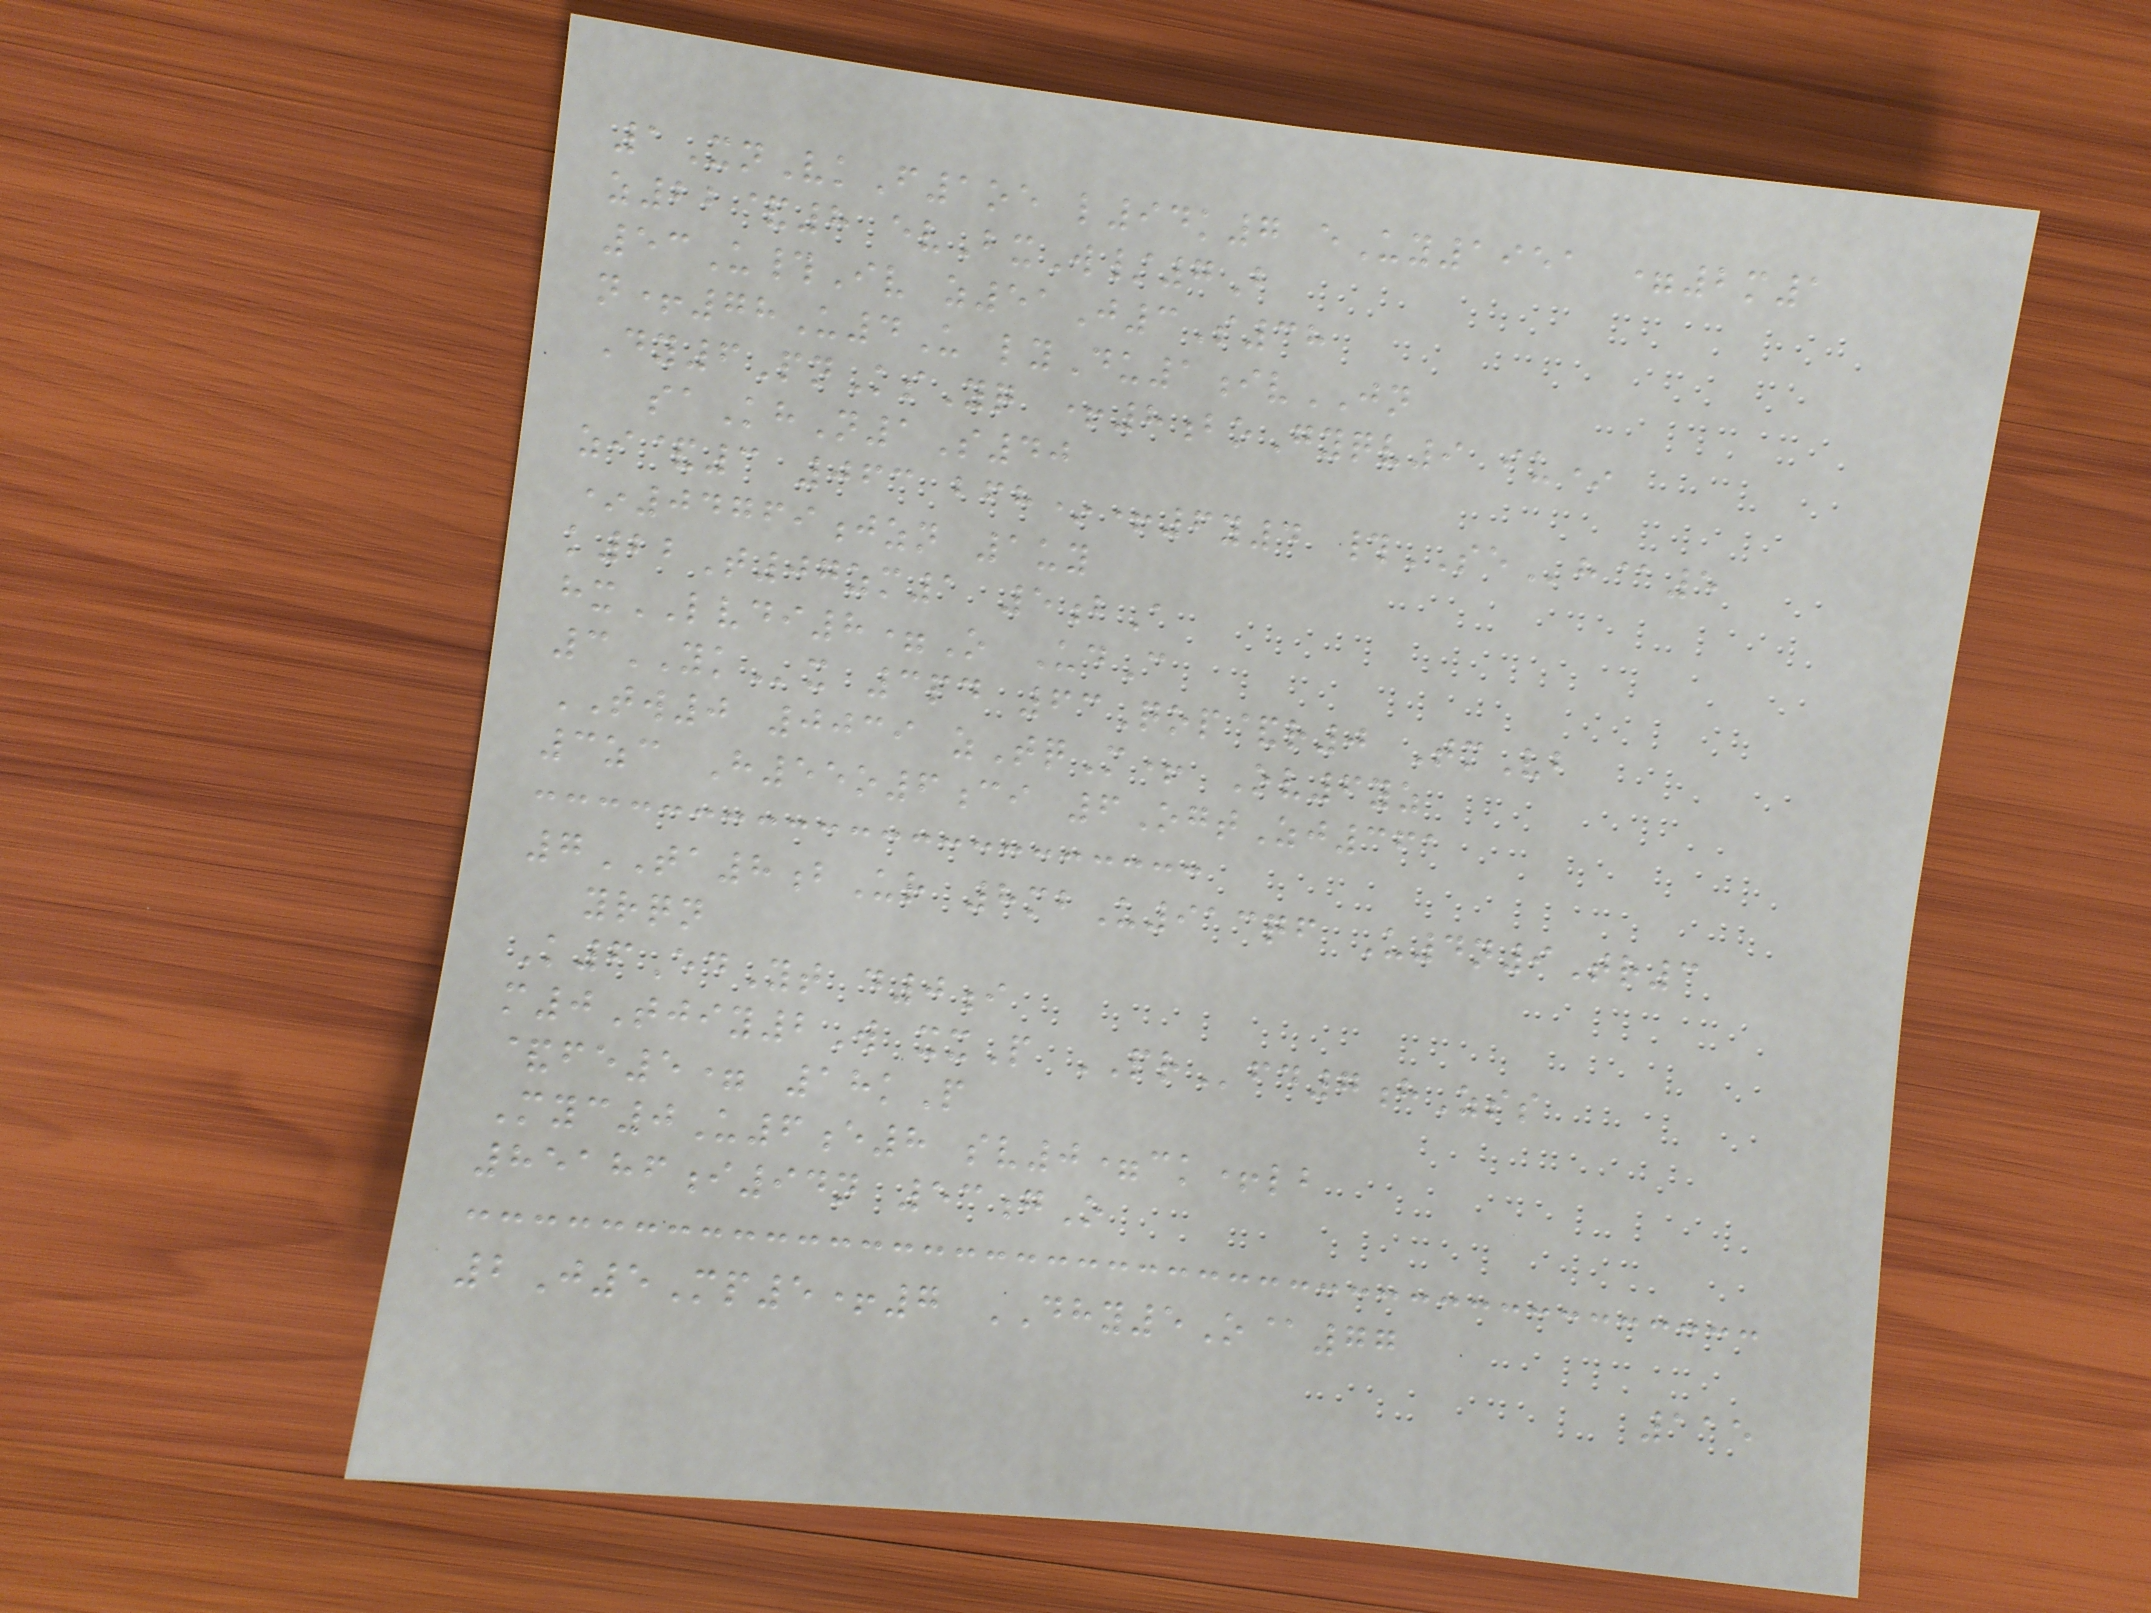1XnVkF1oe l94k7 eUy1951 =2m1
z22&8 evBxW/7B
53U#Iv z51J3S38
n+78U4U lyDu1ivJN
Dy6PnKsYq +8boGyqv9 iu*
saKhN1S40
zi&3 063 bfh*+6y4 #SEh@5
*04769jzn 1uy
k22T07zm1 5bA
hxLVDI8=O UdC
3YKx 3pd 63Qop&r0 TmVb
TW0 0039 zTqM+ Ov6yz
3zc H55o6ci 6OgtZj361
7TA8bUr 8mbU913qf U4n9Tr3
yrqn
K6EdYt d0i
m0Tjiy2W xxP PRfd7hZss
&fe5= 18kP
Myc0U6e8 sv0=ck+lb
85186i94n 53gO
2J5Mp5+7 DHY5O@77
115
